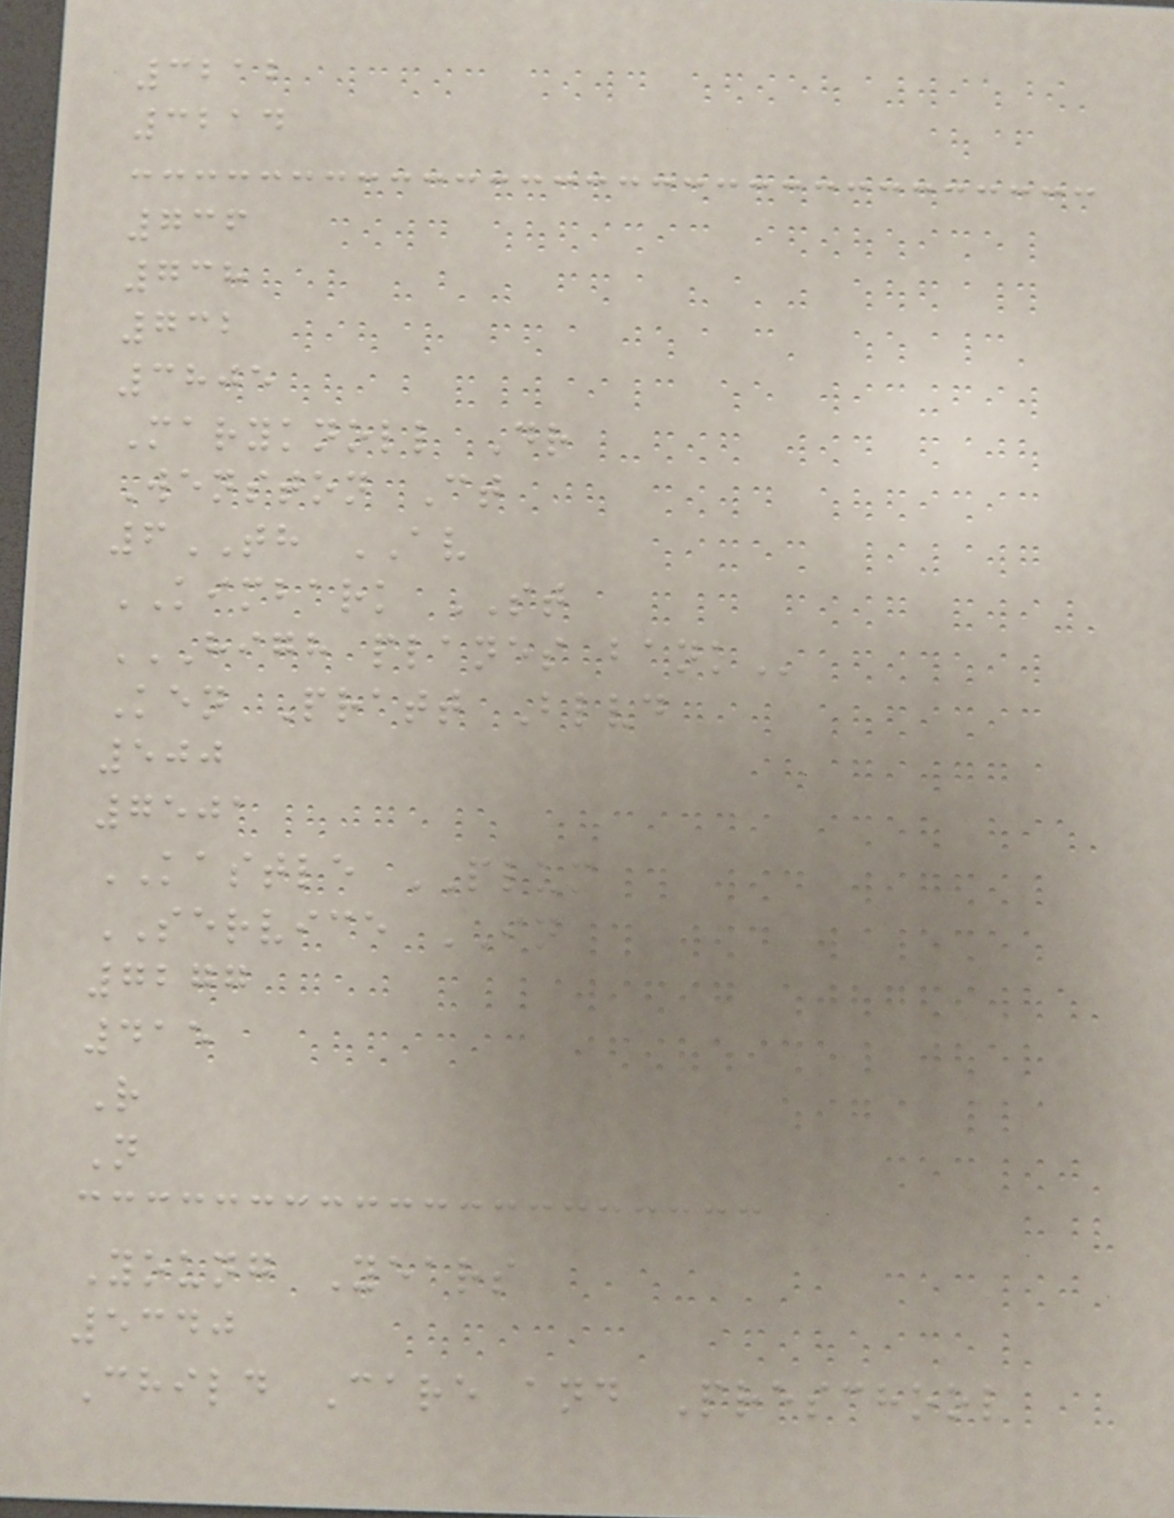3212
3214
736
738
732
3805
Maryknoll Dr
Wenston Ct
6TH AV
KIMBARK ST
HIGH PLANES BANK
Ken Pratt Blvd
500
7501
KASTLE PLUM
SERVICE IN
7277
415
R
N
Young Years
5340
Child Care and Preschool
